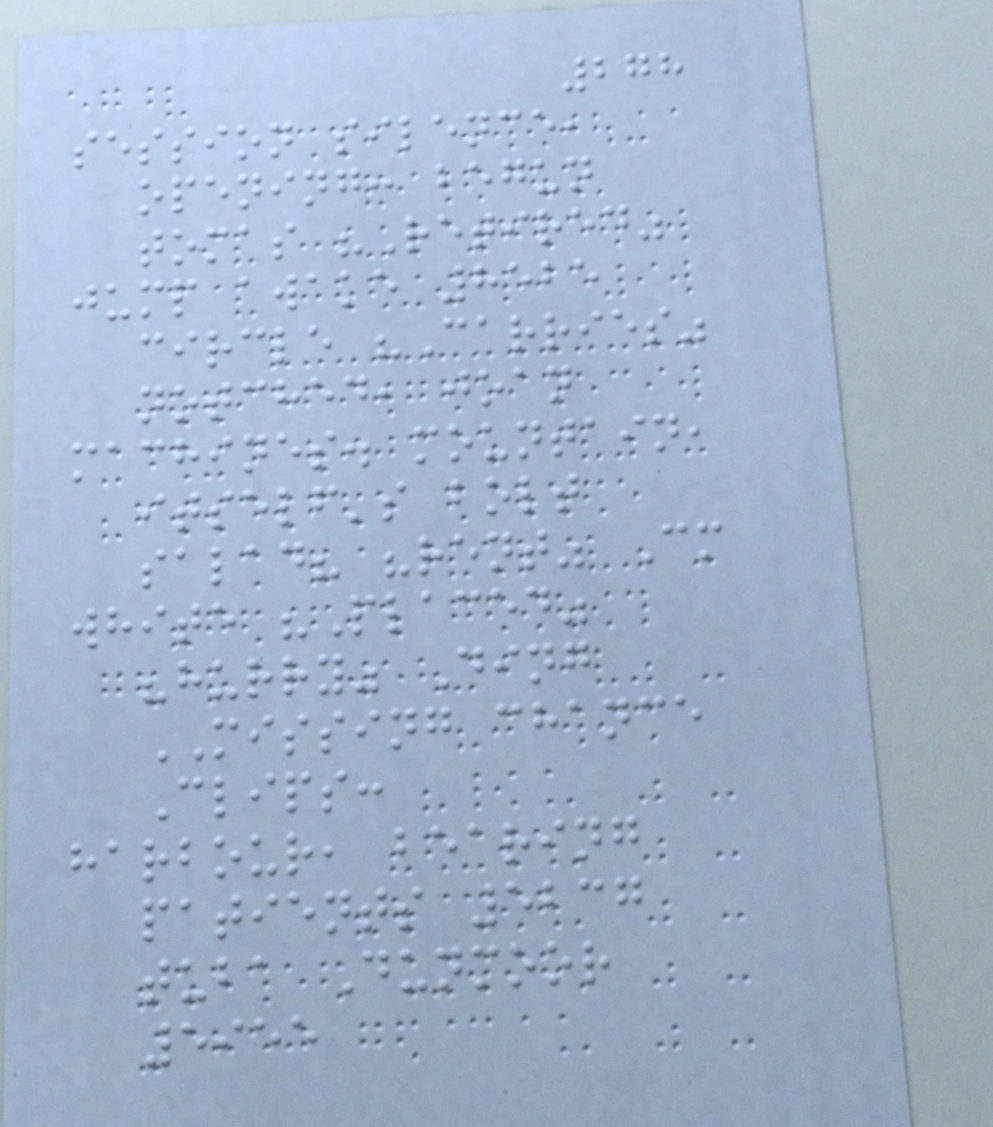278
session silence,
opening: begun
tomas "Retired"
jump awake 8525
circle "Carries"
notched, joan
machines. mountain,
itself's bolt
salad? "rent" Cm
white "Placed"
"hurry" Ding
MISSING chance
Clips:
harbour, bearing
patients 5237
tuba Dunmoor
5955
